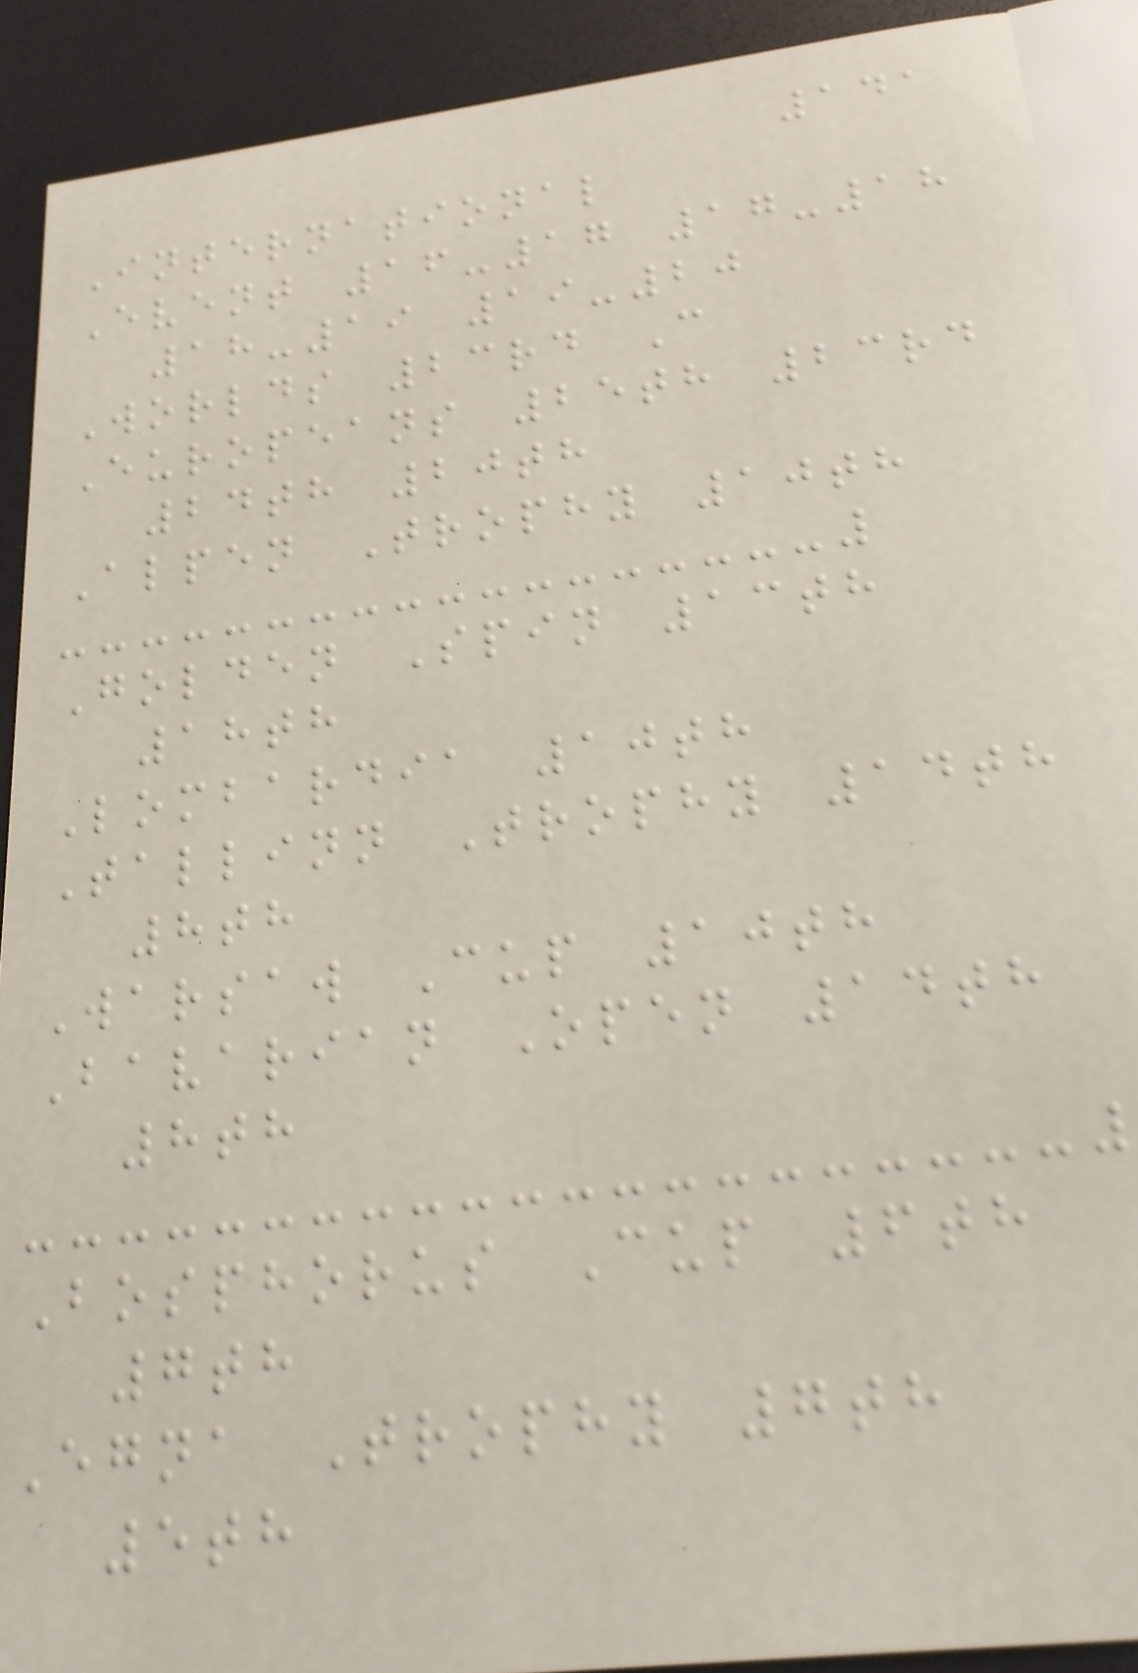141
International
Event 16-17 17-18
18-19 19-20
Worlds 23rd C
Europeans 25th 23rd
24th 20th
Alpen Trophy 10th
Golden Spin 13th
18th
Lombardia 10th
Tallinn Trophy 14th
8th
Warsaw Cup 10th
Bavarian Open 14th
8th
Bosphorus Cup 6th
7th
Egna Trophy 7th
5th
